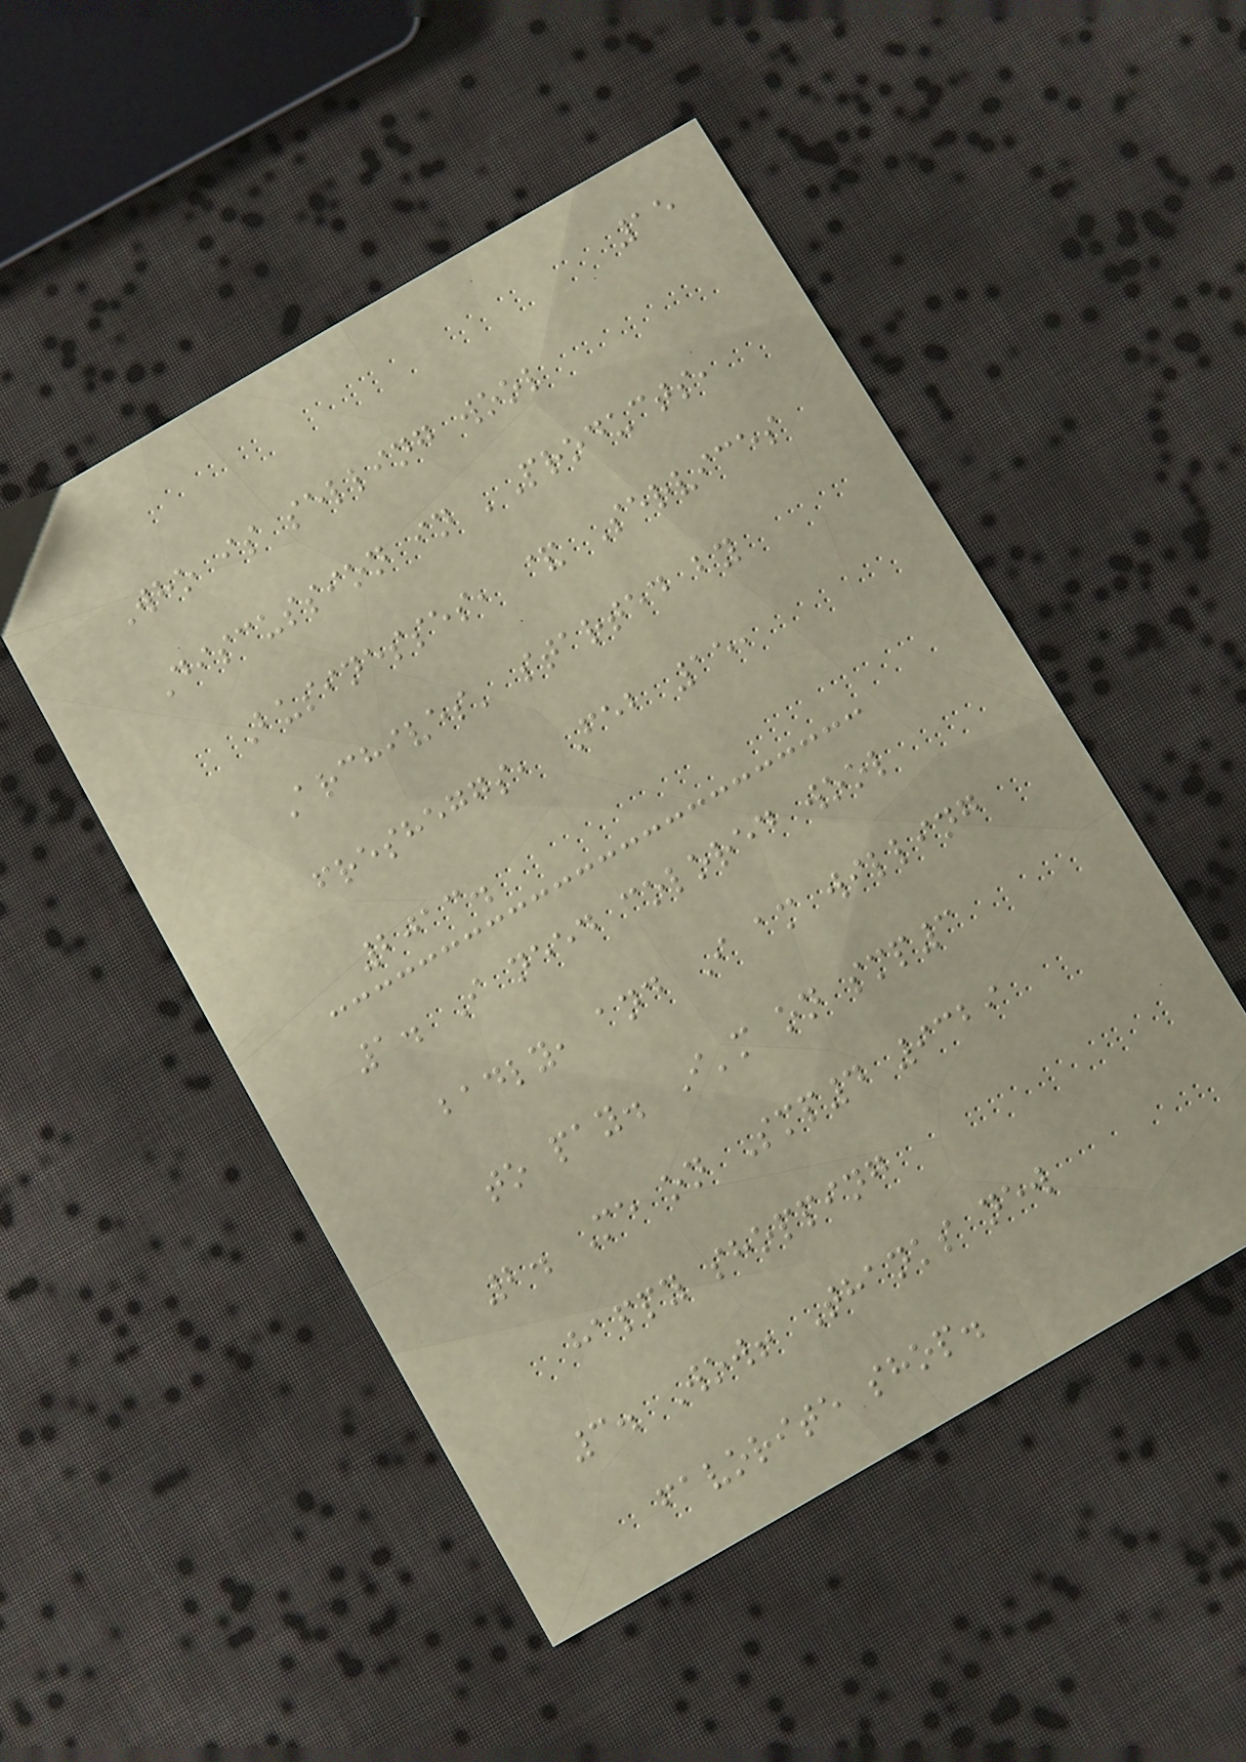15
Who is selling wool
Discussion in 'Products,
Businesses, & Services
Archives' started by
fresheggs, Feb 15,
2013.
1. I need colored wool
badly, and I am willing
to pay. I'm on smp3
2. Me on Smp4 9329
happy shopping
3. Wow! Thanks new
favorite shop.
